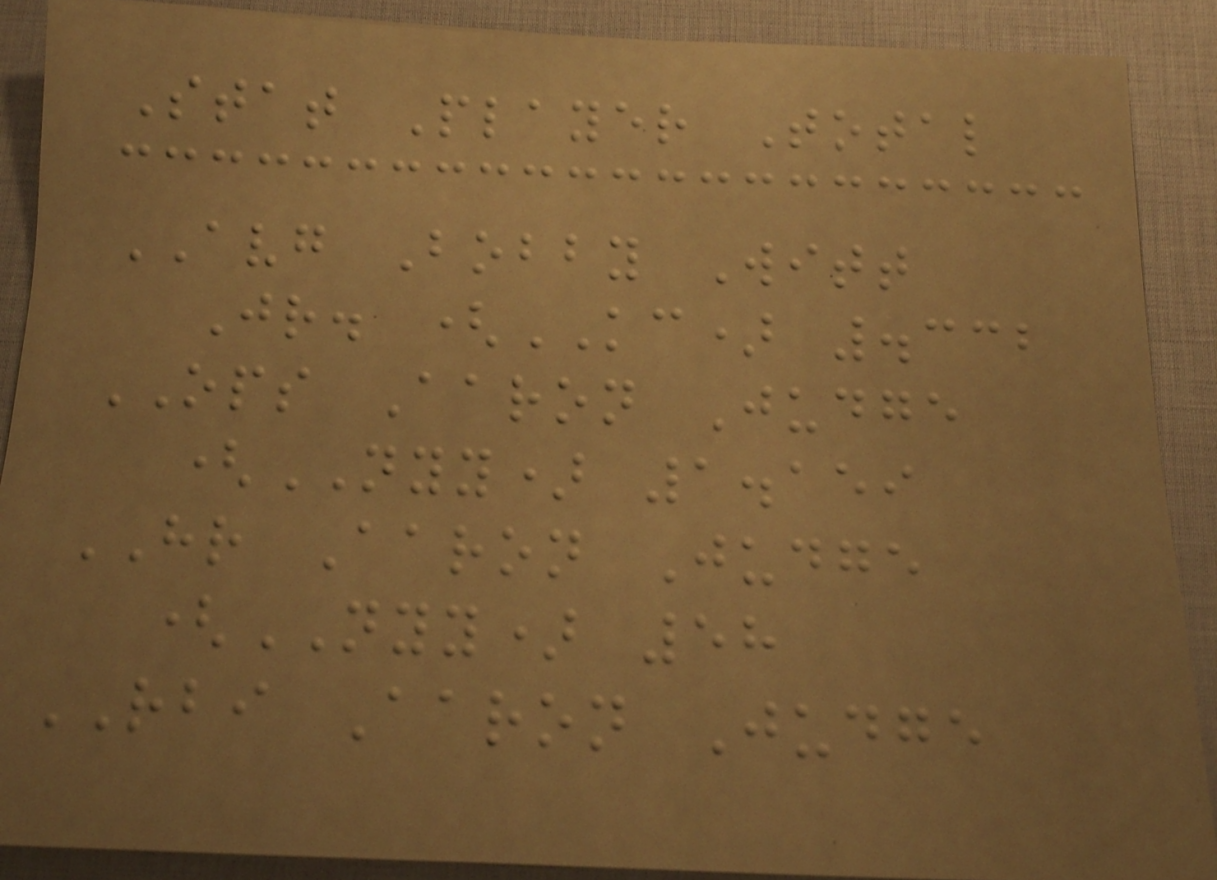Stat Player Total
AVG Bobby Witt
Jr. (KC) .332
OPS Aaron Judge
(NYY) 1.159
HR Aaron Judge
(NYY) 58
RBI Aaron Judge
